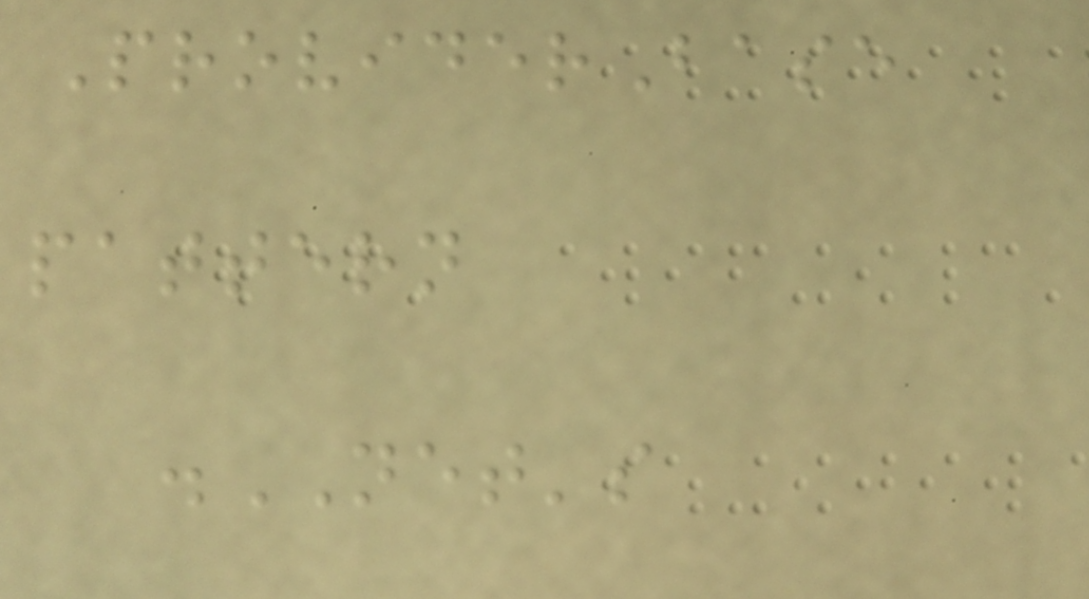ProviderBase
pattern
.NET's
